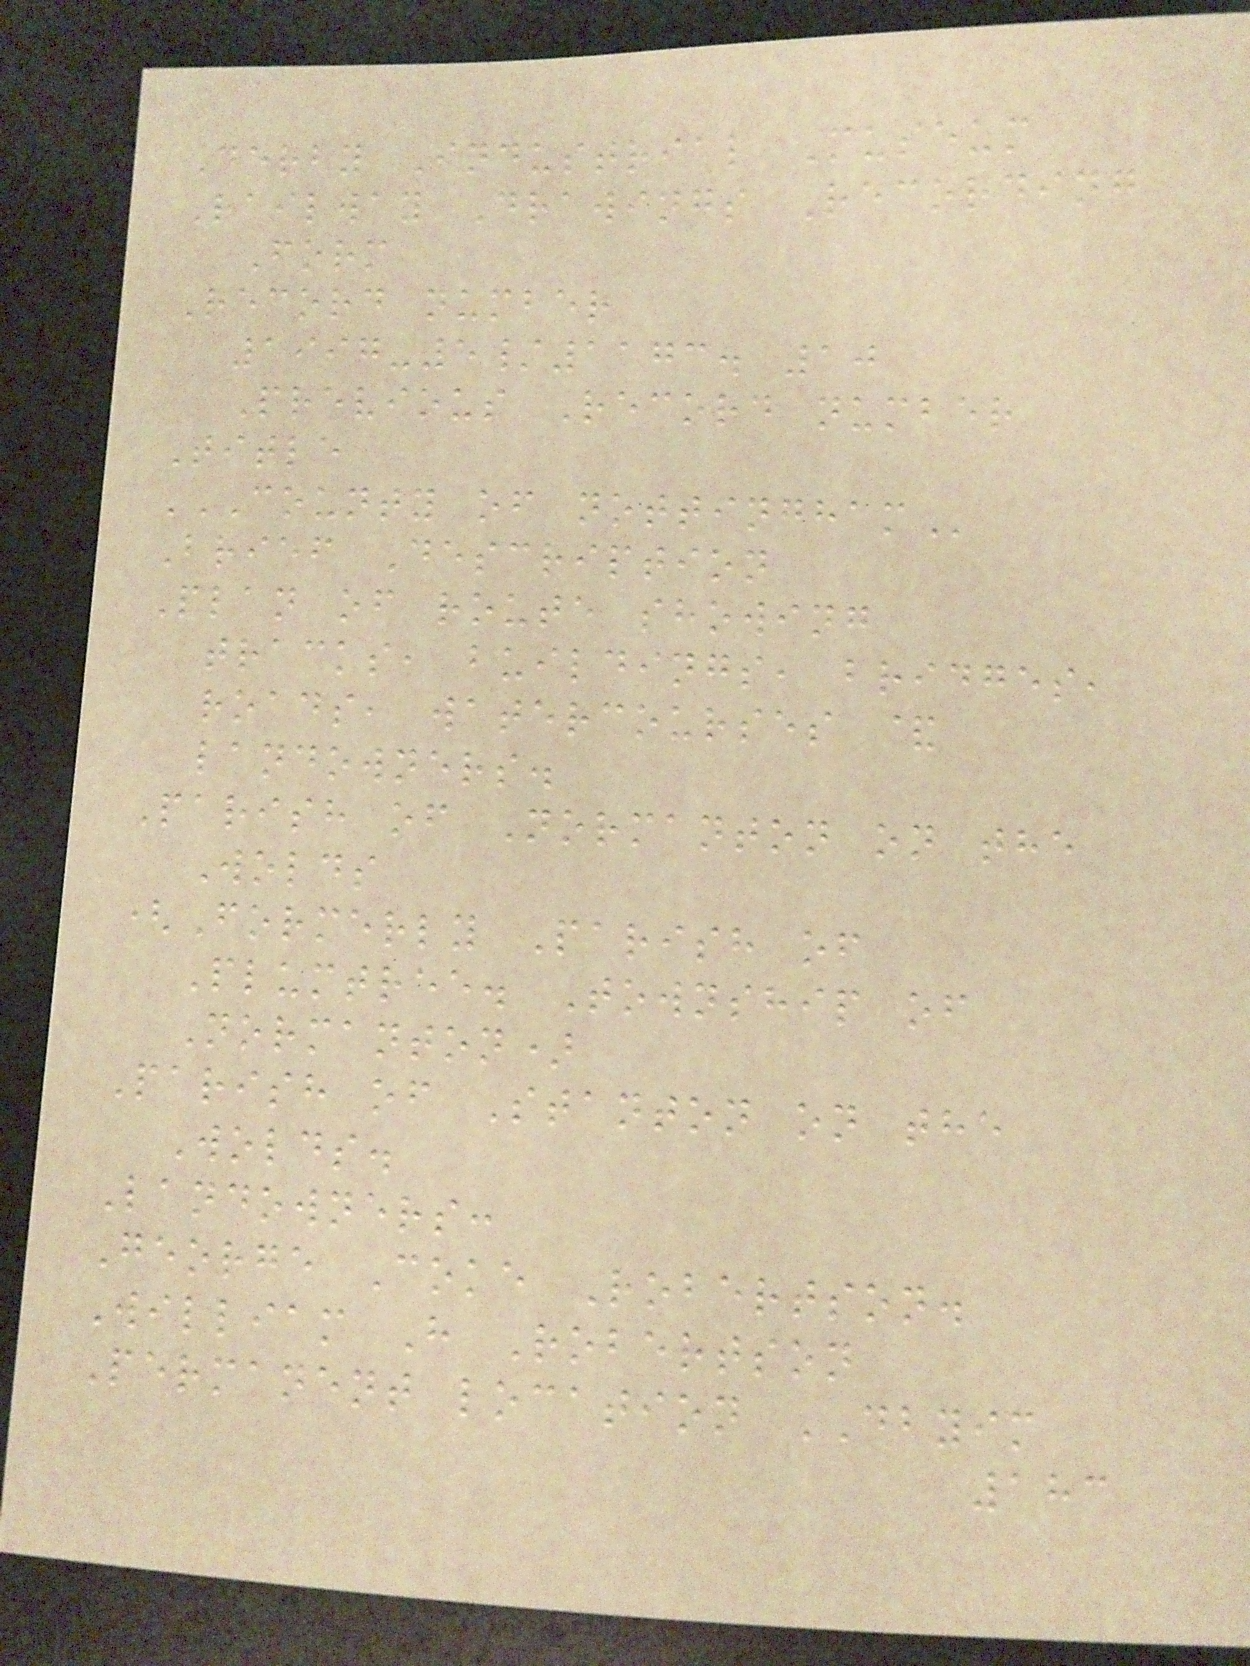Derby Industrial Museum
Railway Drawings Recording
Form
Record number
1997-5/1173. 10
Previous Record number
Title
COUNTY OF NOTTINGHAM
Brief Description
Plan of route showing
tracks, buildings, bridges,
roads, watercourses &
landowners.
Parish of Normanton on the
Wolds
(Formerly Parish of
Plumtree. Township of
Normanton)
Parish of Stanton on the
Wolds.
Landowners:
George Coke Robertson.
William H Robertson
Permanent location DBYIM
183
